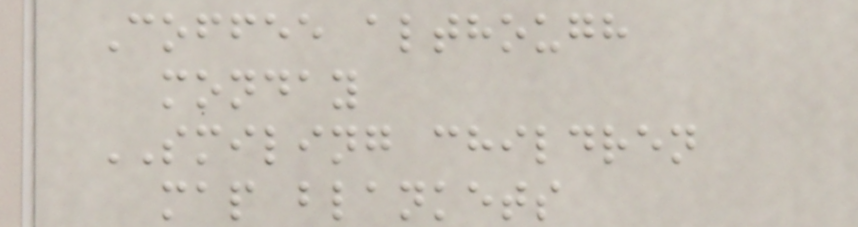Coffee although
monday
SMILING children
map blankets
